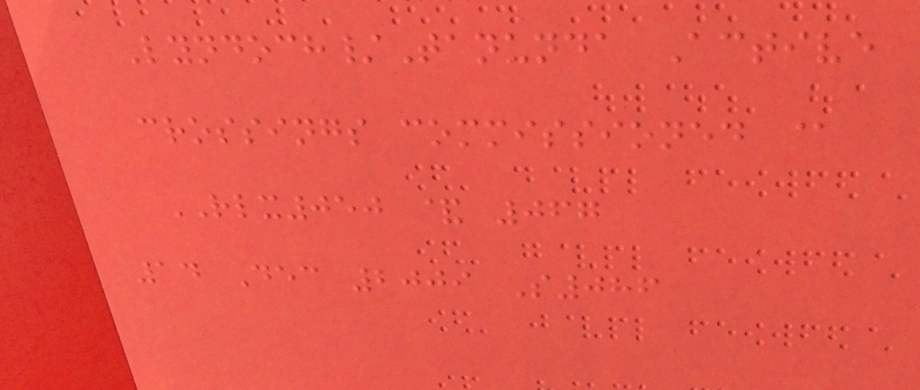Lyndoch/Tanunda Active
crossings commissioned @
RLX050 & 067
14 Dec 2009 S086
